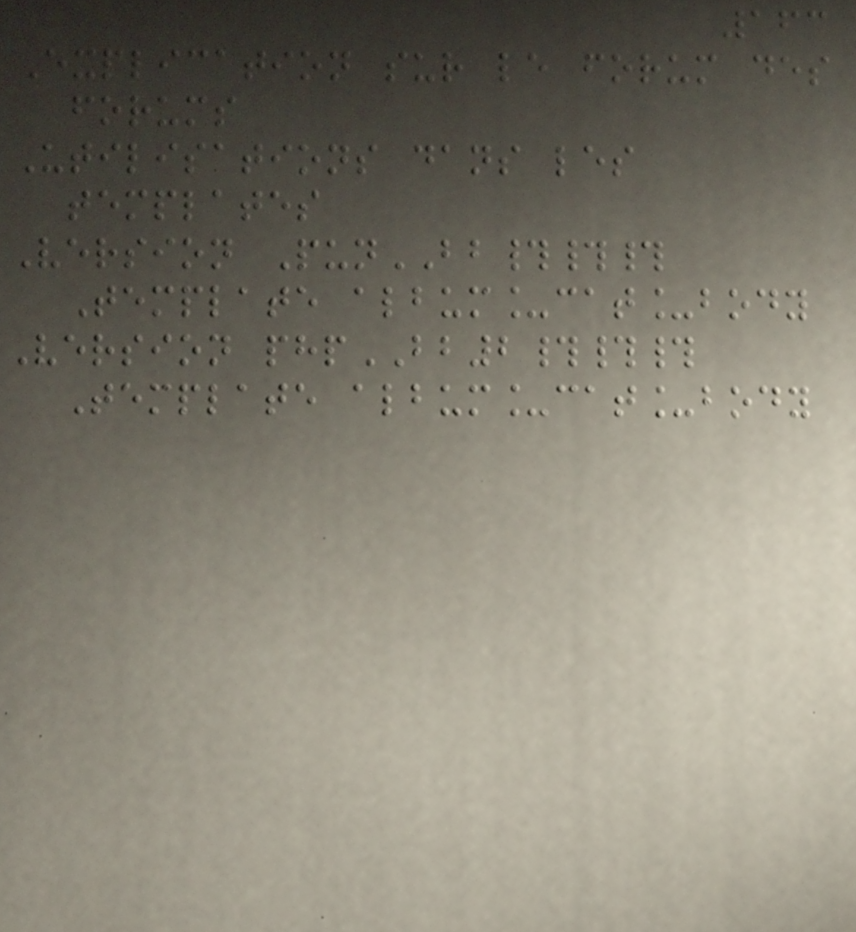163
Explication sur le forum des
forums
Utilisations dans les
templates
Version PunBB###
Template album_cat_body
Version phpBB2###
Template album_cat_body
